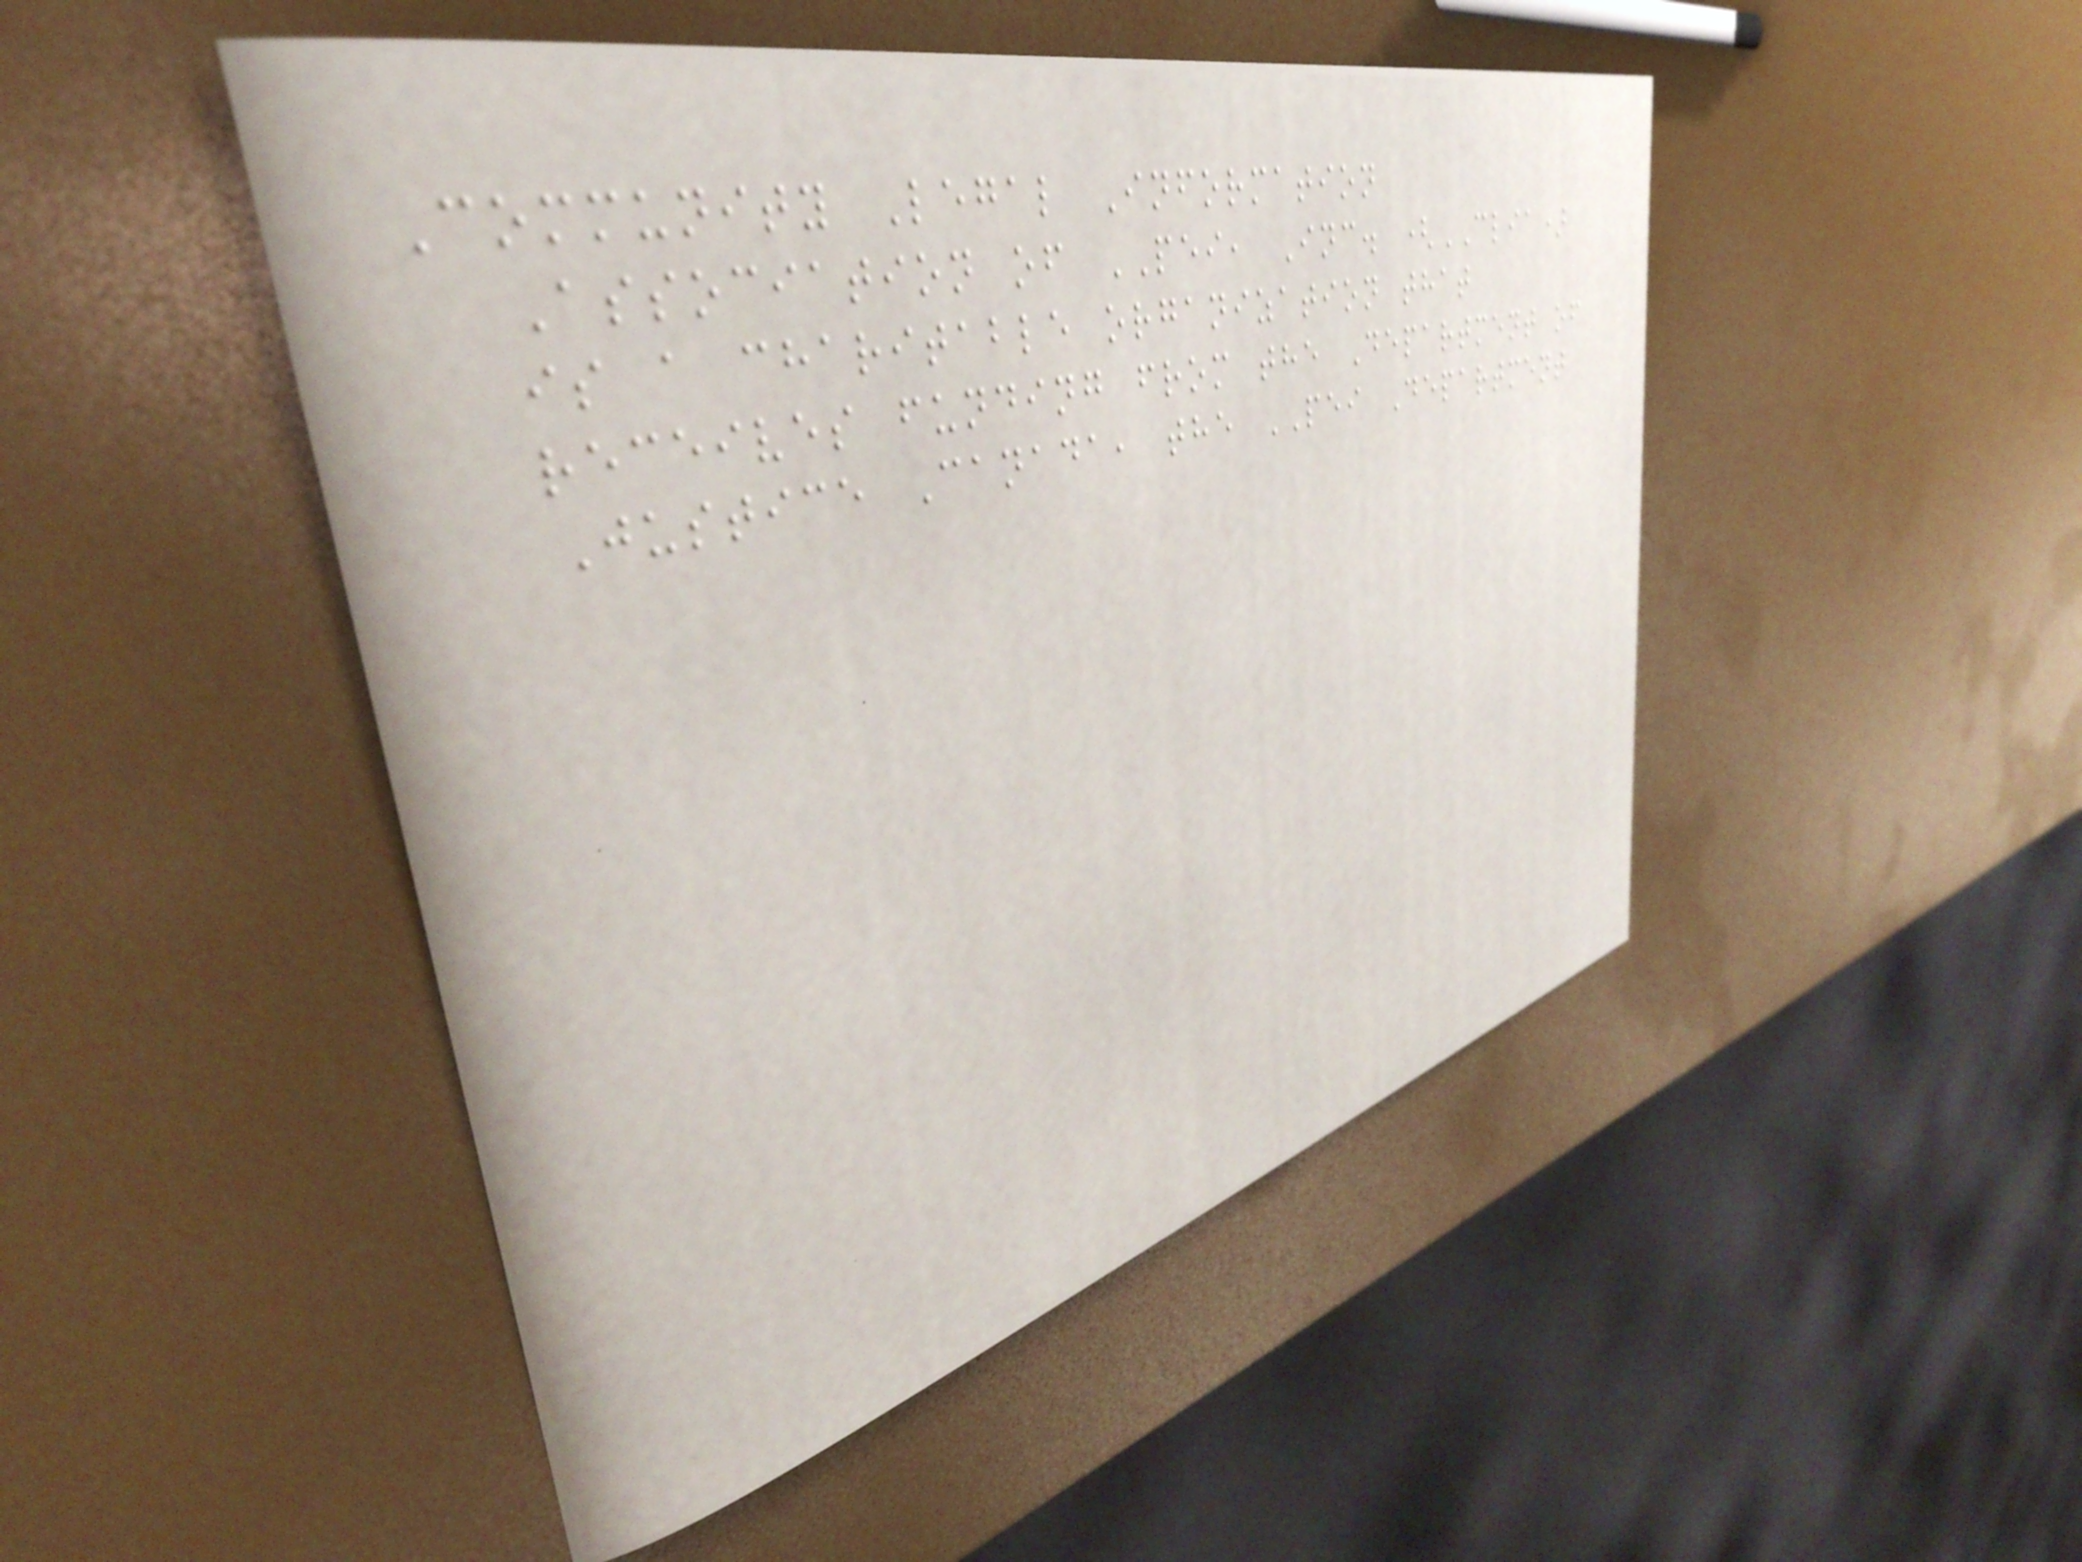Community Legal Information
Association of PEI, Inc. (CLIA)
is a charitable organization that
receives funding from the Department of
Justice Canada, the PEI Department
